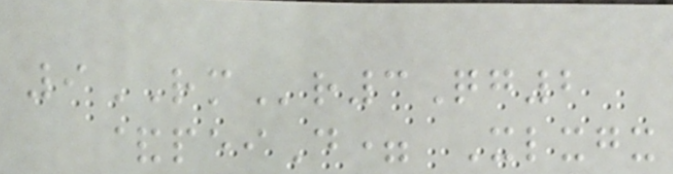9RMr3Qg2
&peiD= Xlxgx
